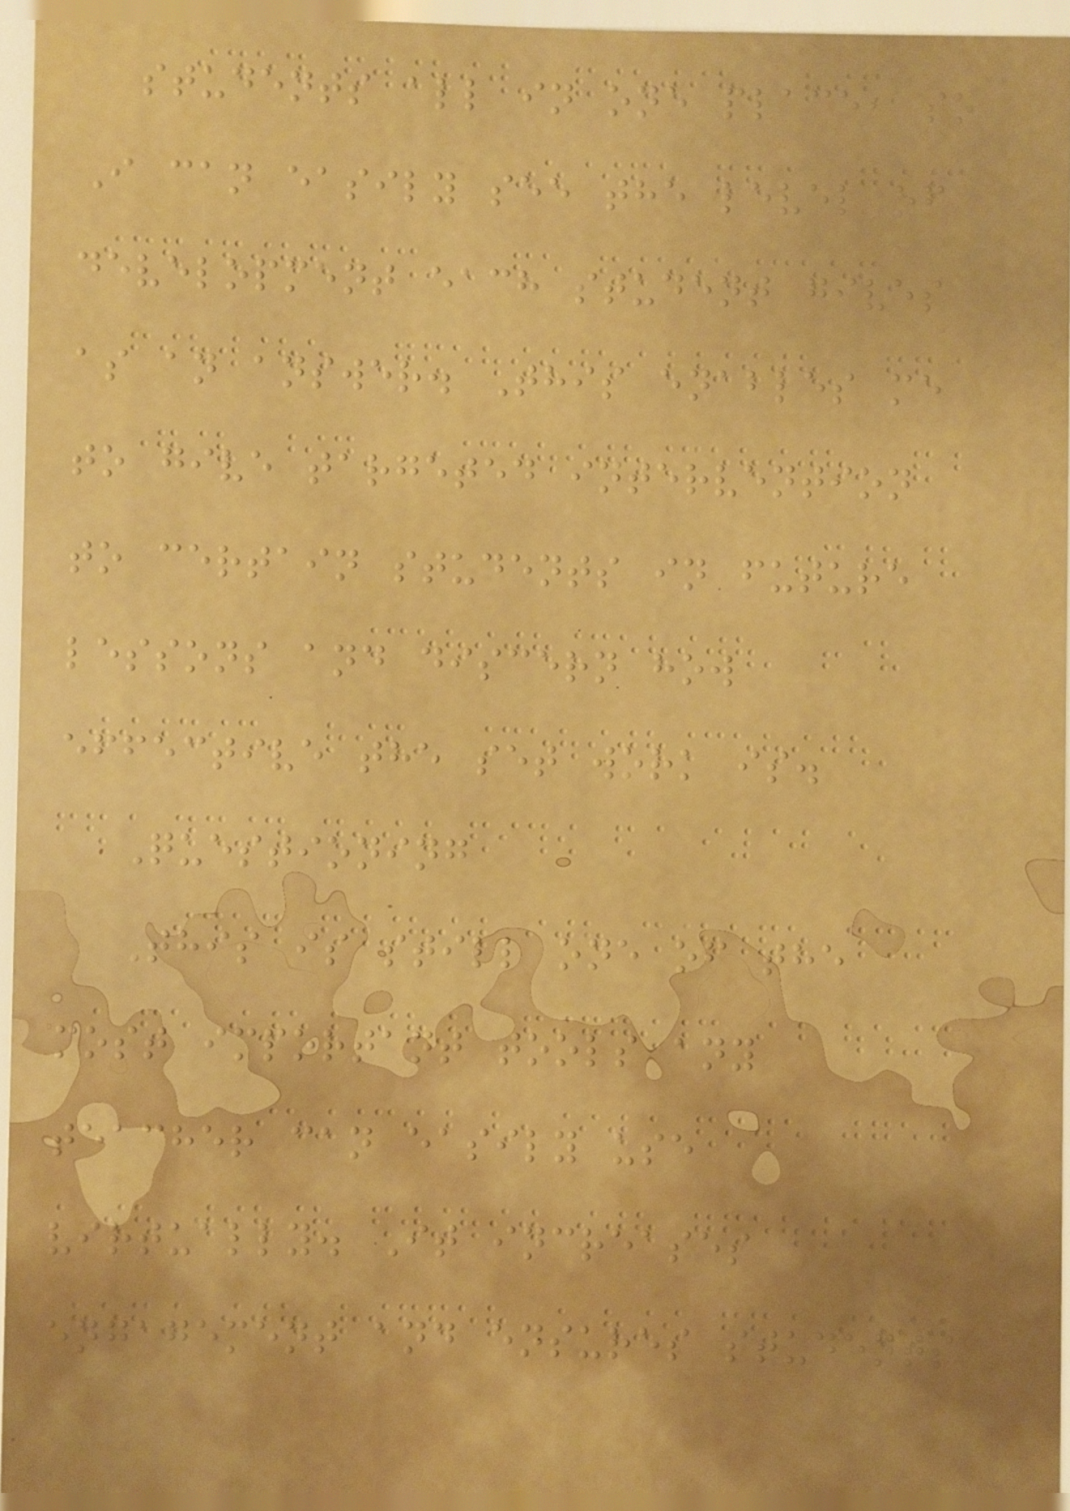students all in one place, so
I can easily see the level of
development each student gives
as an answer. This enables me
to give targeted intervention
to certain students in future
lessons and discern how
effective the set work is.
Questioning
This is still one of the
most important tools any
teacher can easily use
virtually. It increases
engagement and ensures students
